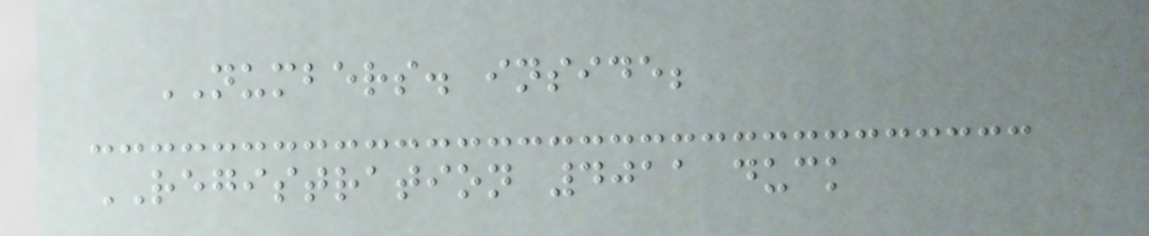NUMBERS. inside;
REGISTRATION 4011 duck
